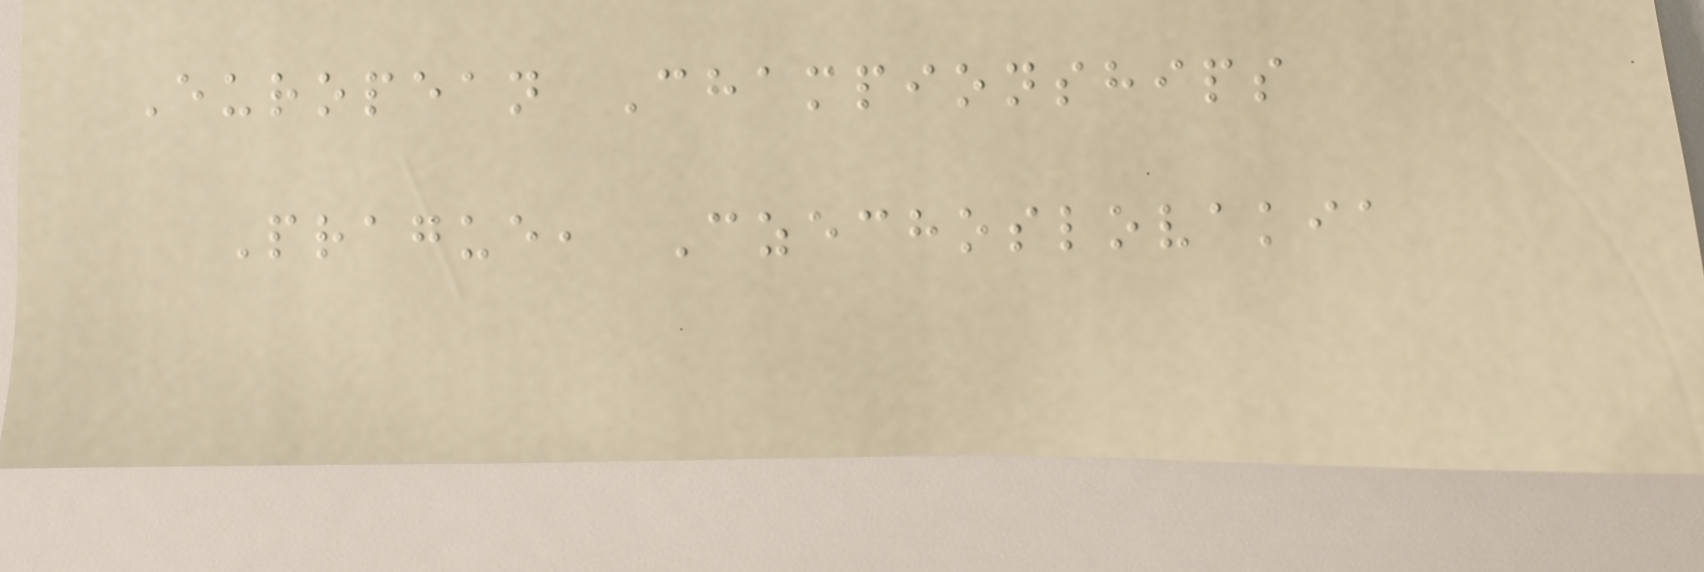European Championships
Prague, Czechoslovakia
